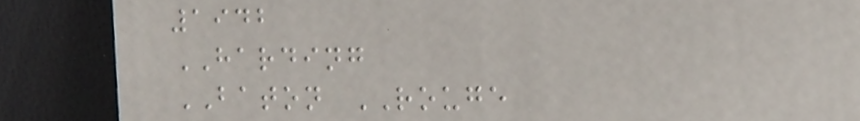1942
HARDING
BATON ROUGE
